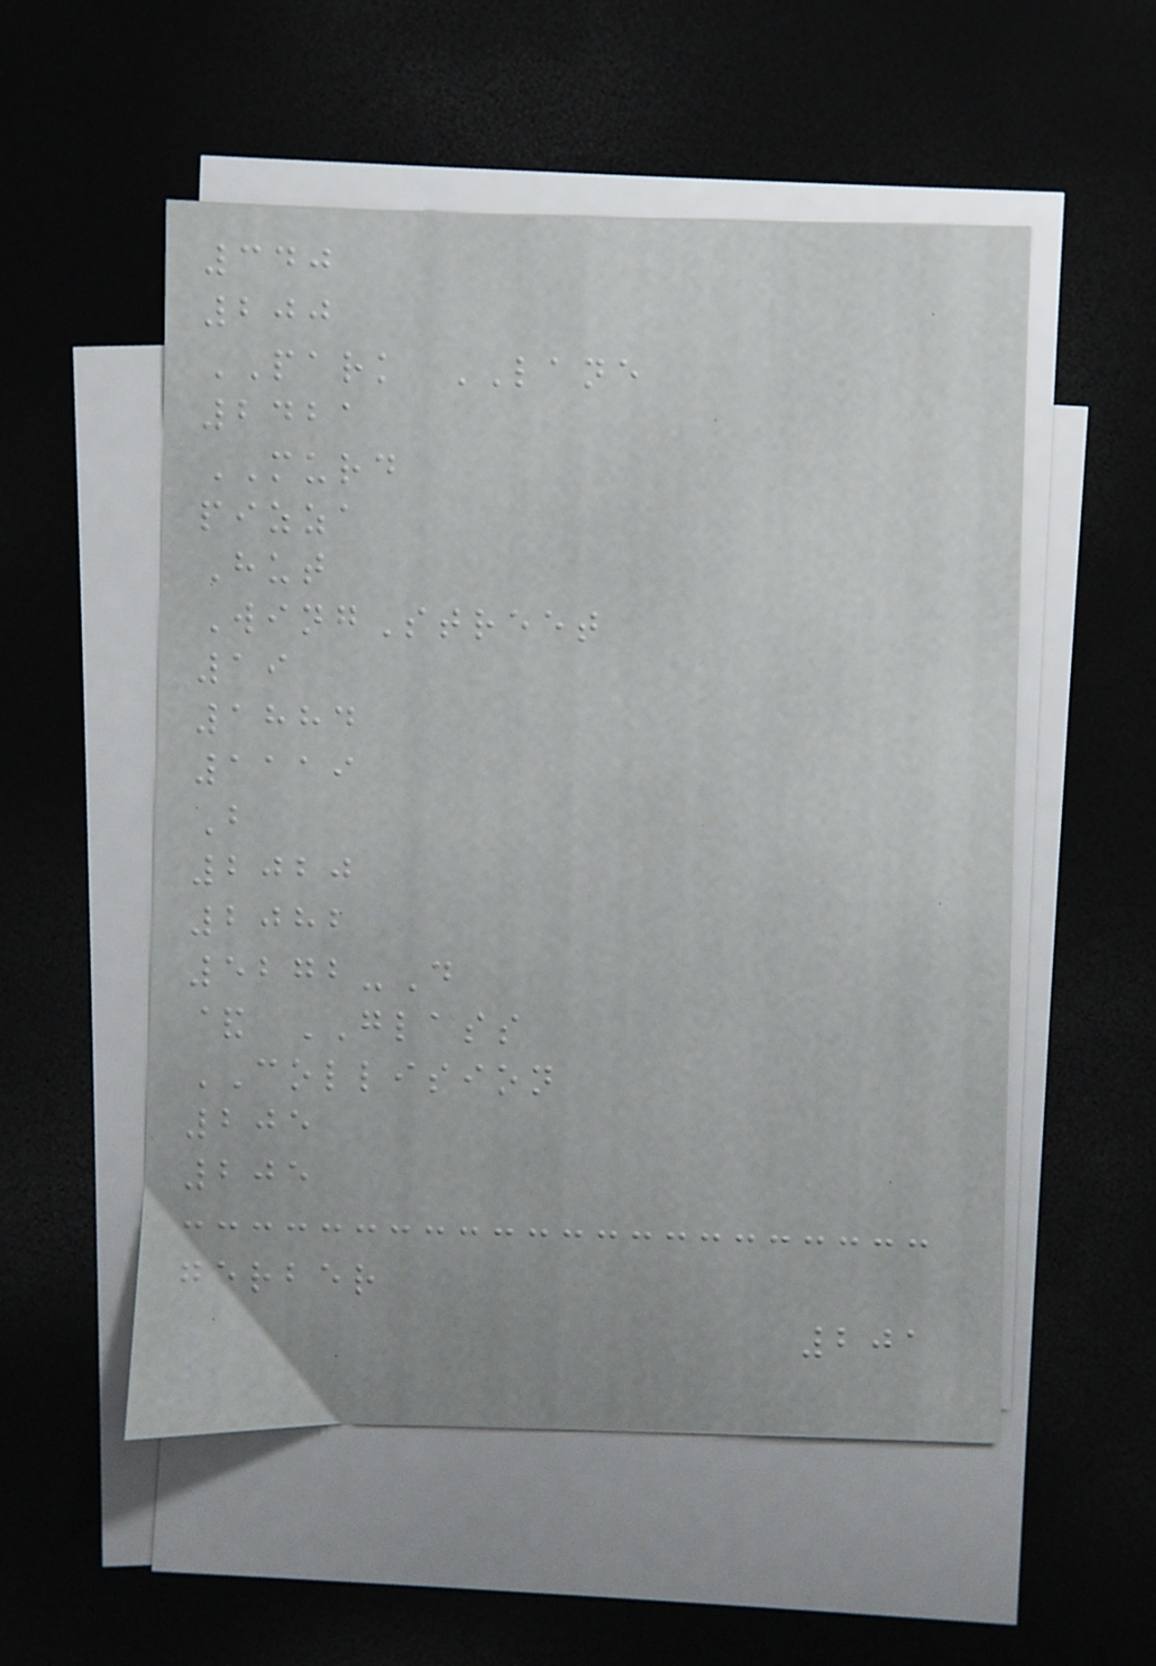340
200
PARK LANE
2421
MURD
pizza
Hut
WingStreet
19
1884
1119
B
2020
2082
5272-D
& GLASS
COLLISION
205
205
gerber
201
